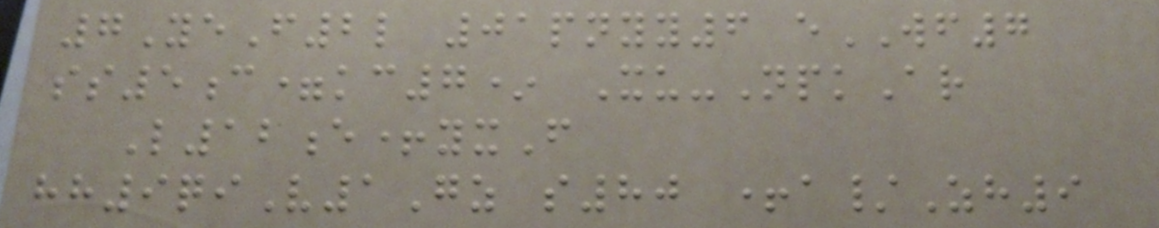7YeF2l 01pnyy6 eWF7
ss5c=kc7* Xu-NpkAr
L12e+yxF
hh9qiV1Gz s80 +a/Zh9
